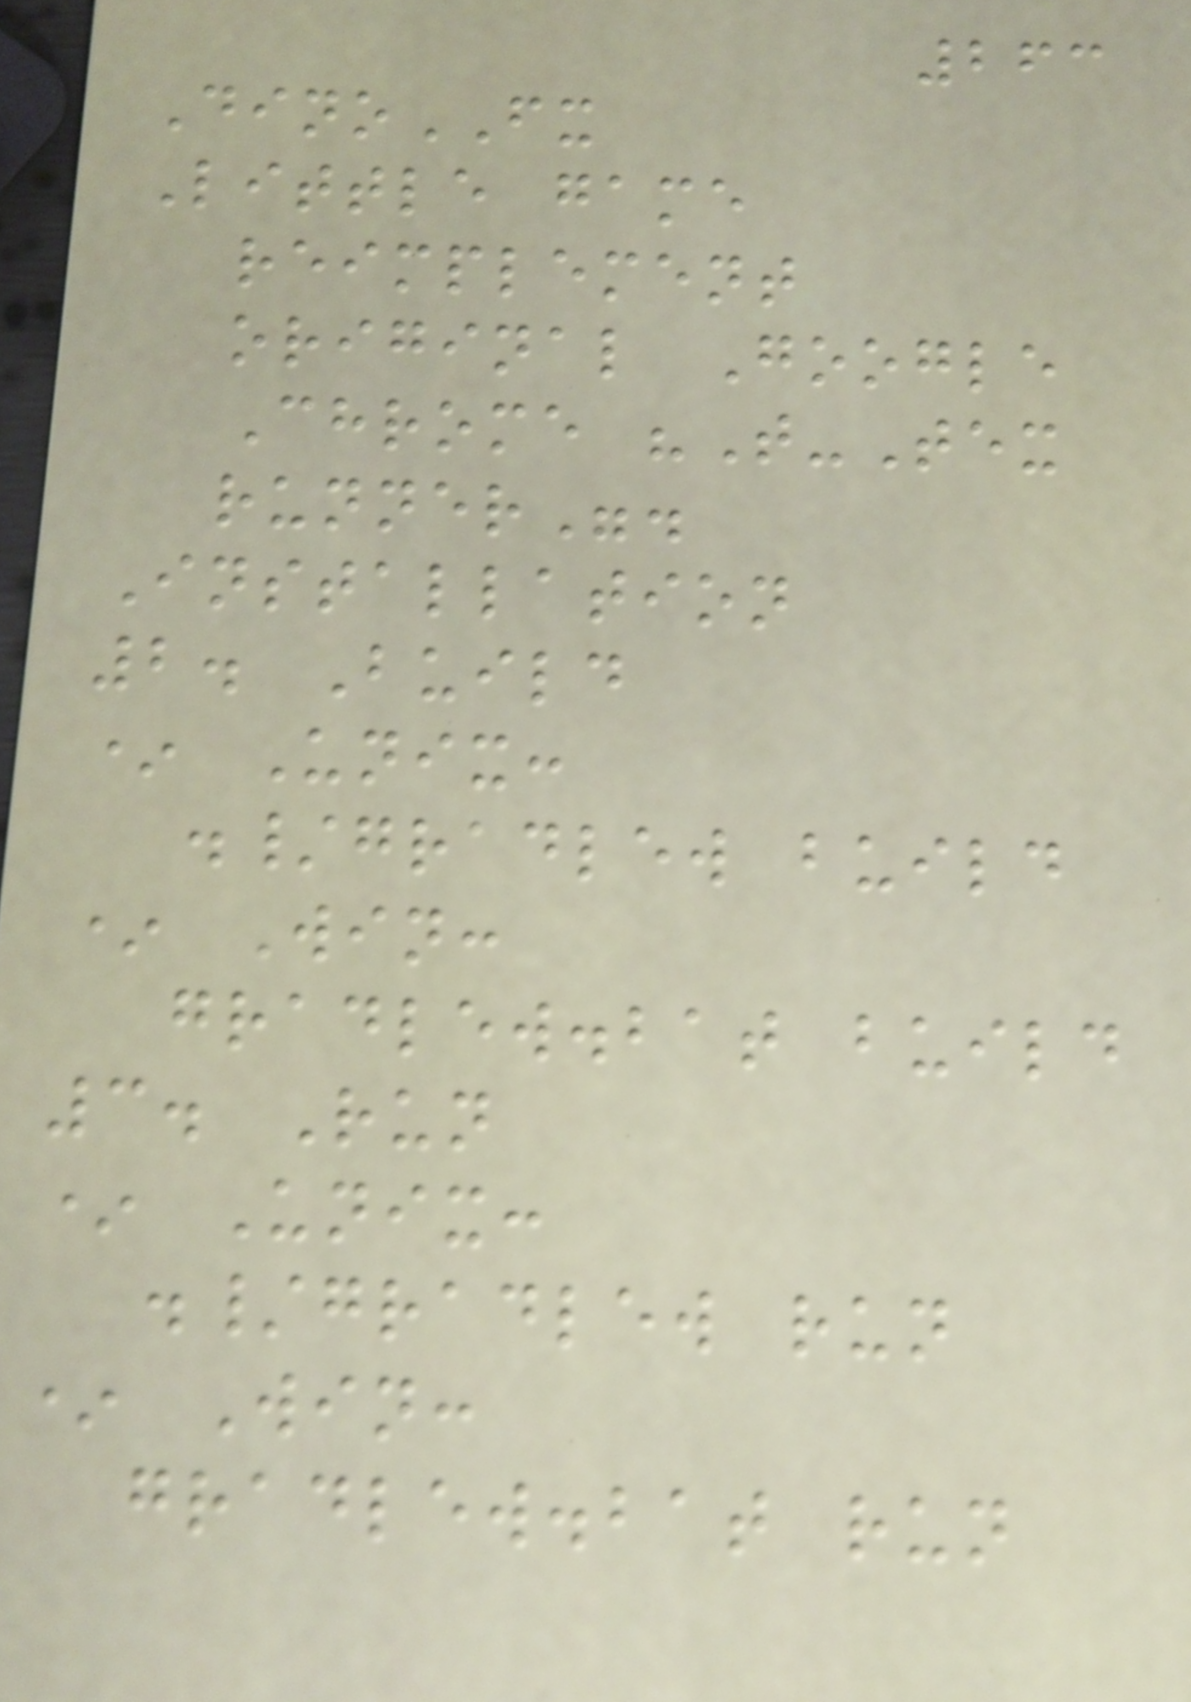263
DinoFX
Little game
reimplement
original Google
Chrome "T-Tex
runner".
Installation
2. Build
* Unix:
./gradlew build
* Win:
gradlew.bat build
3. Run
* Unix:
./gradlew run
* Win:
gradlew.bat run
